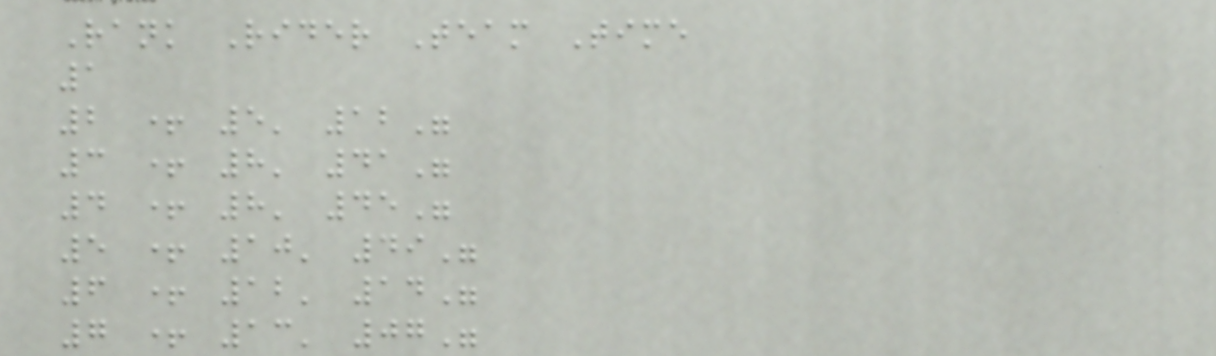Rank Rider Team Time
1
2 + 5' 12"
3 + 8' 41"
4 + 8' 45"
5 + 10' 49"
6 + 12' 14"
7 + 13' 07"
